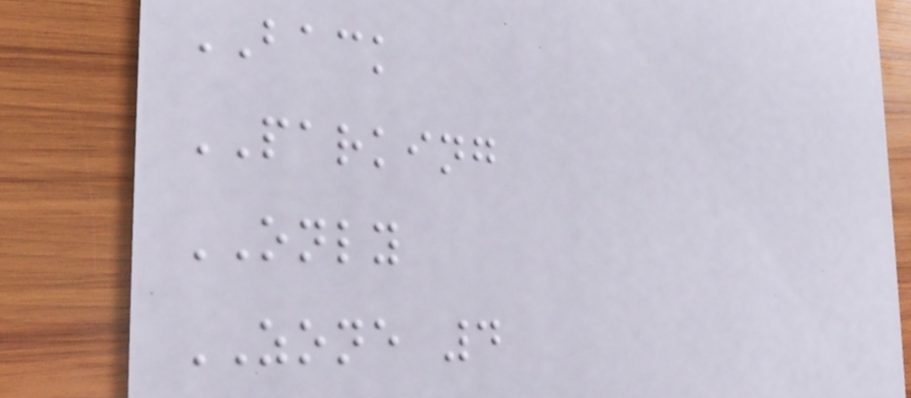BACK
PARKING
ONLY
ZONE 4
